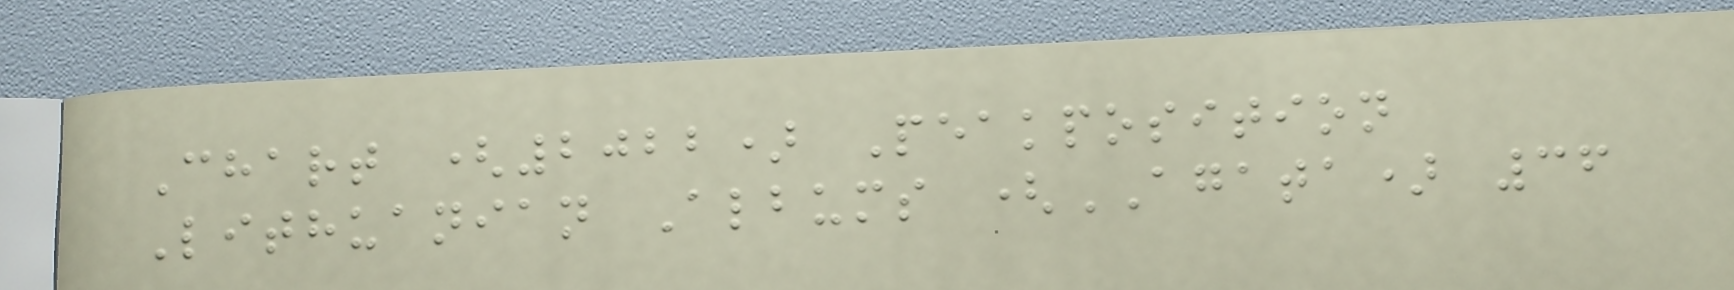Chart (2022) Peakposition
Lithuanian Albums (AGATA) 36
